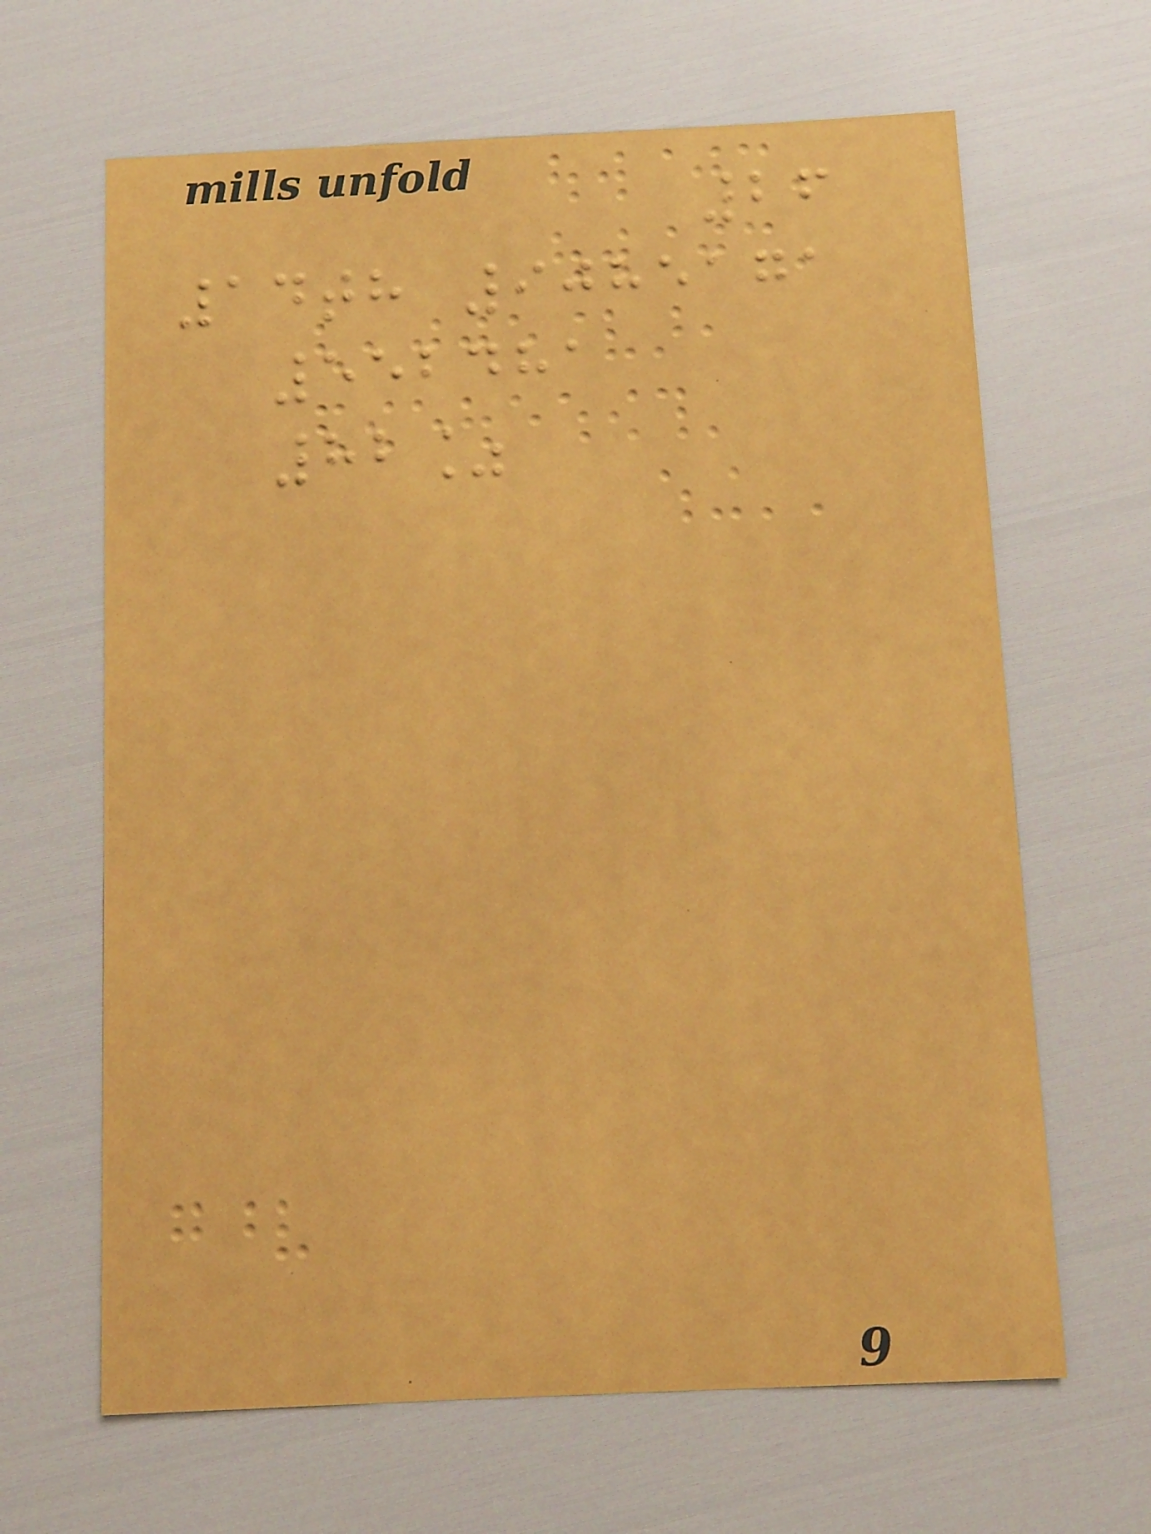26
14th 9085171
552481
82%
